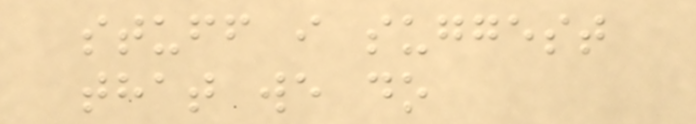stuff i suggest
that we do
